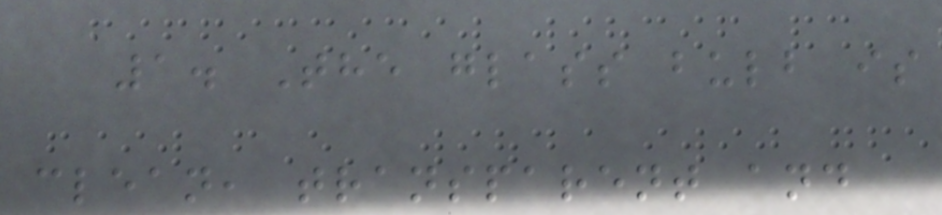1. The glass bulb is
clean, transparent and
